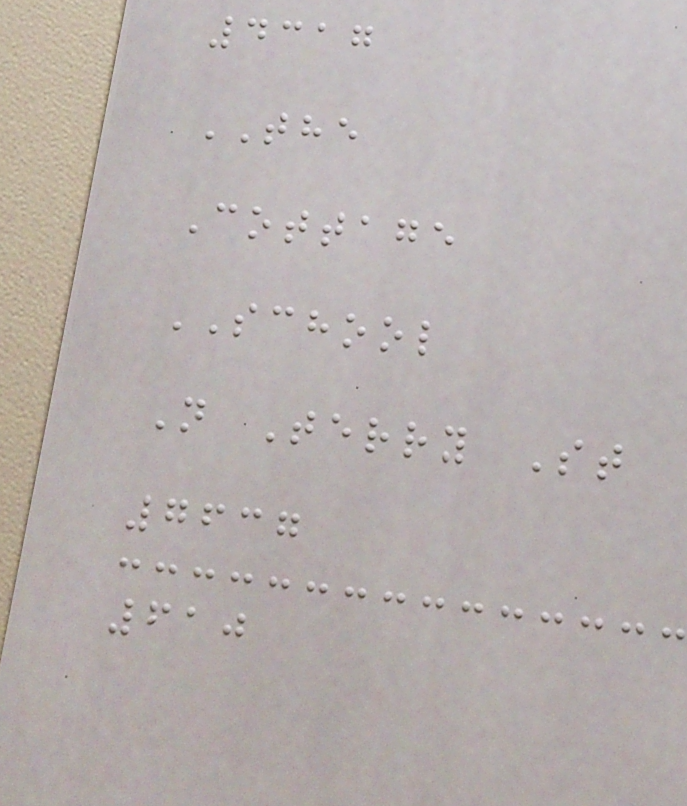4317
THE
Cottage
SCHOOL
N Terry St
7637
610
